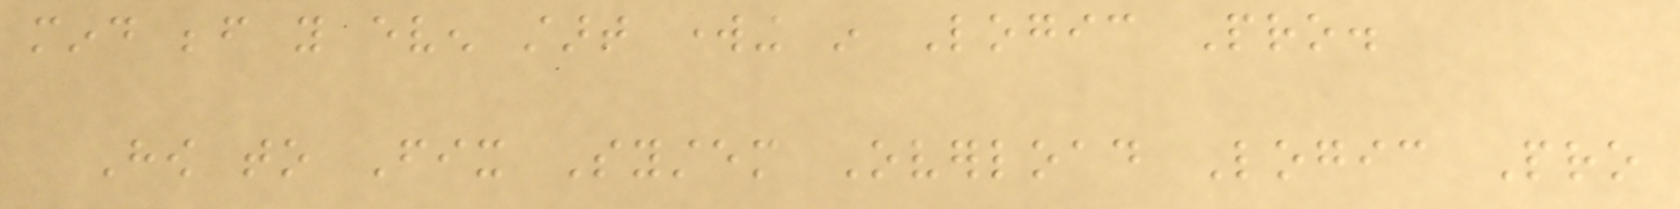mind before you even start working in Logic Pro.
How to Fix System Overload Logic Pro
